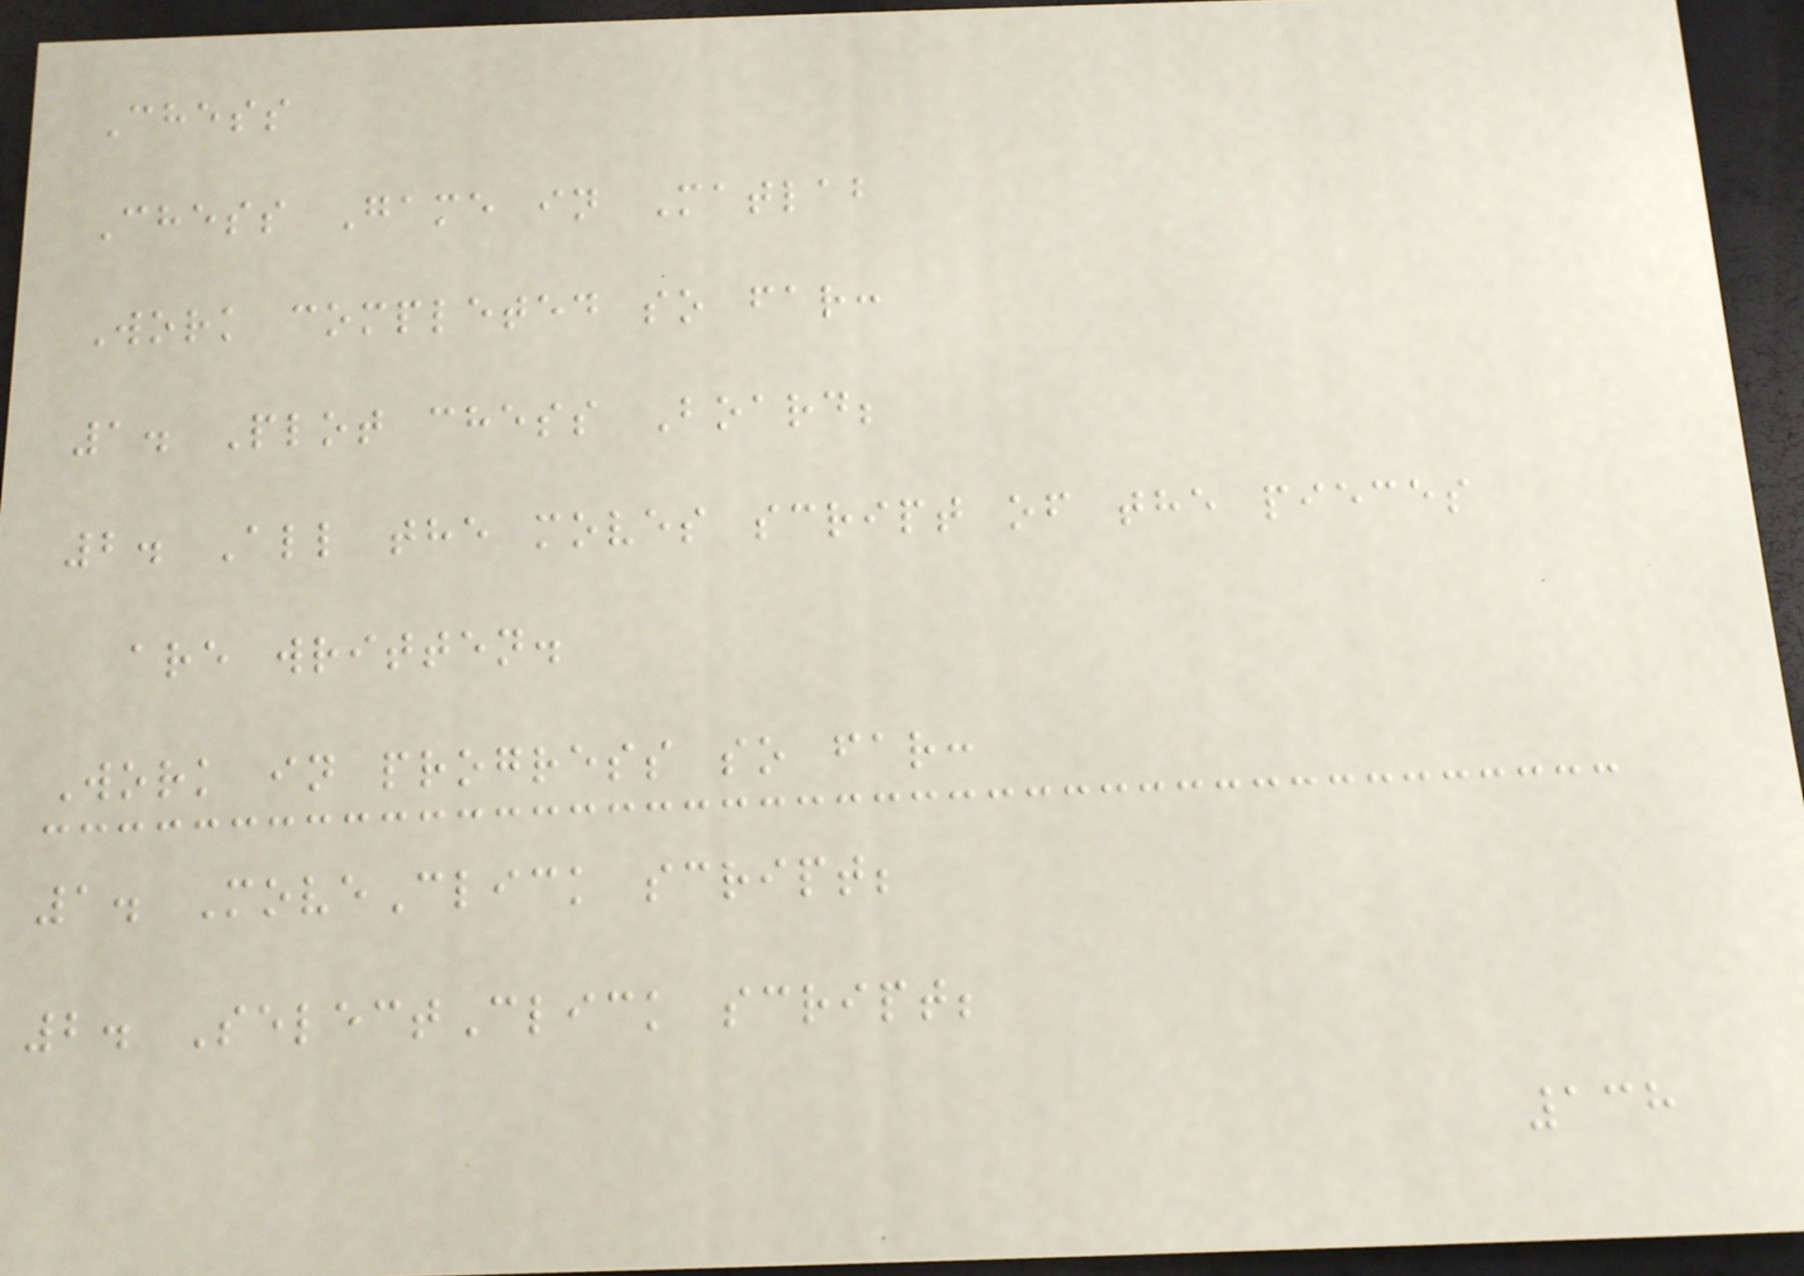Chess
Chess Game in Matlab
Work completed so far:
1. Plot chess Board;
2. All the moves script of the pieces
are written.
Work in progress so far:
1. MoveClick script;
2. SelectClick script;
138
